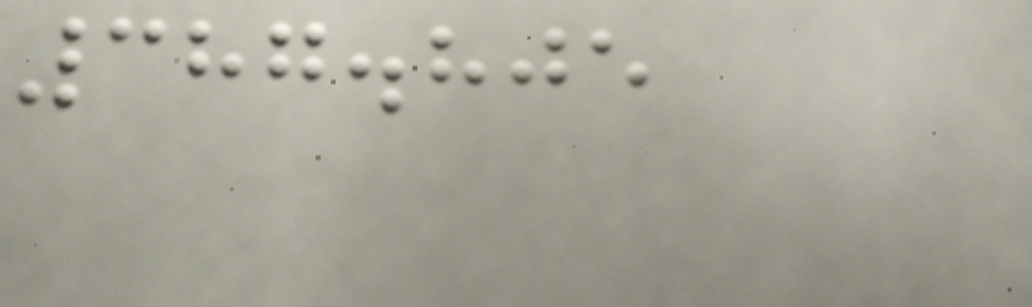387.805
